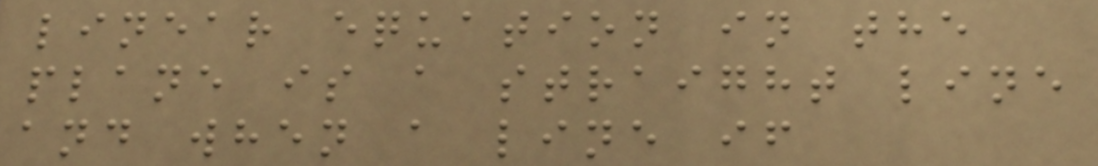linear equation in the
plane is a straight line
and when a line if
